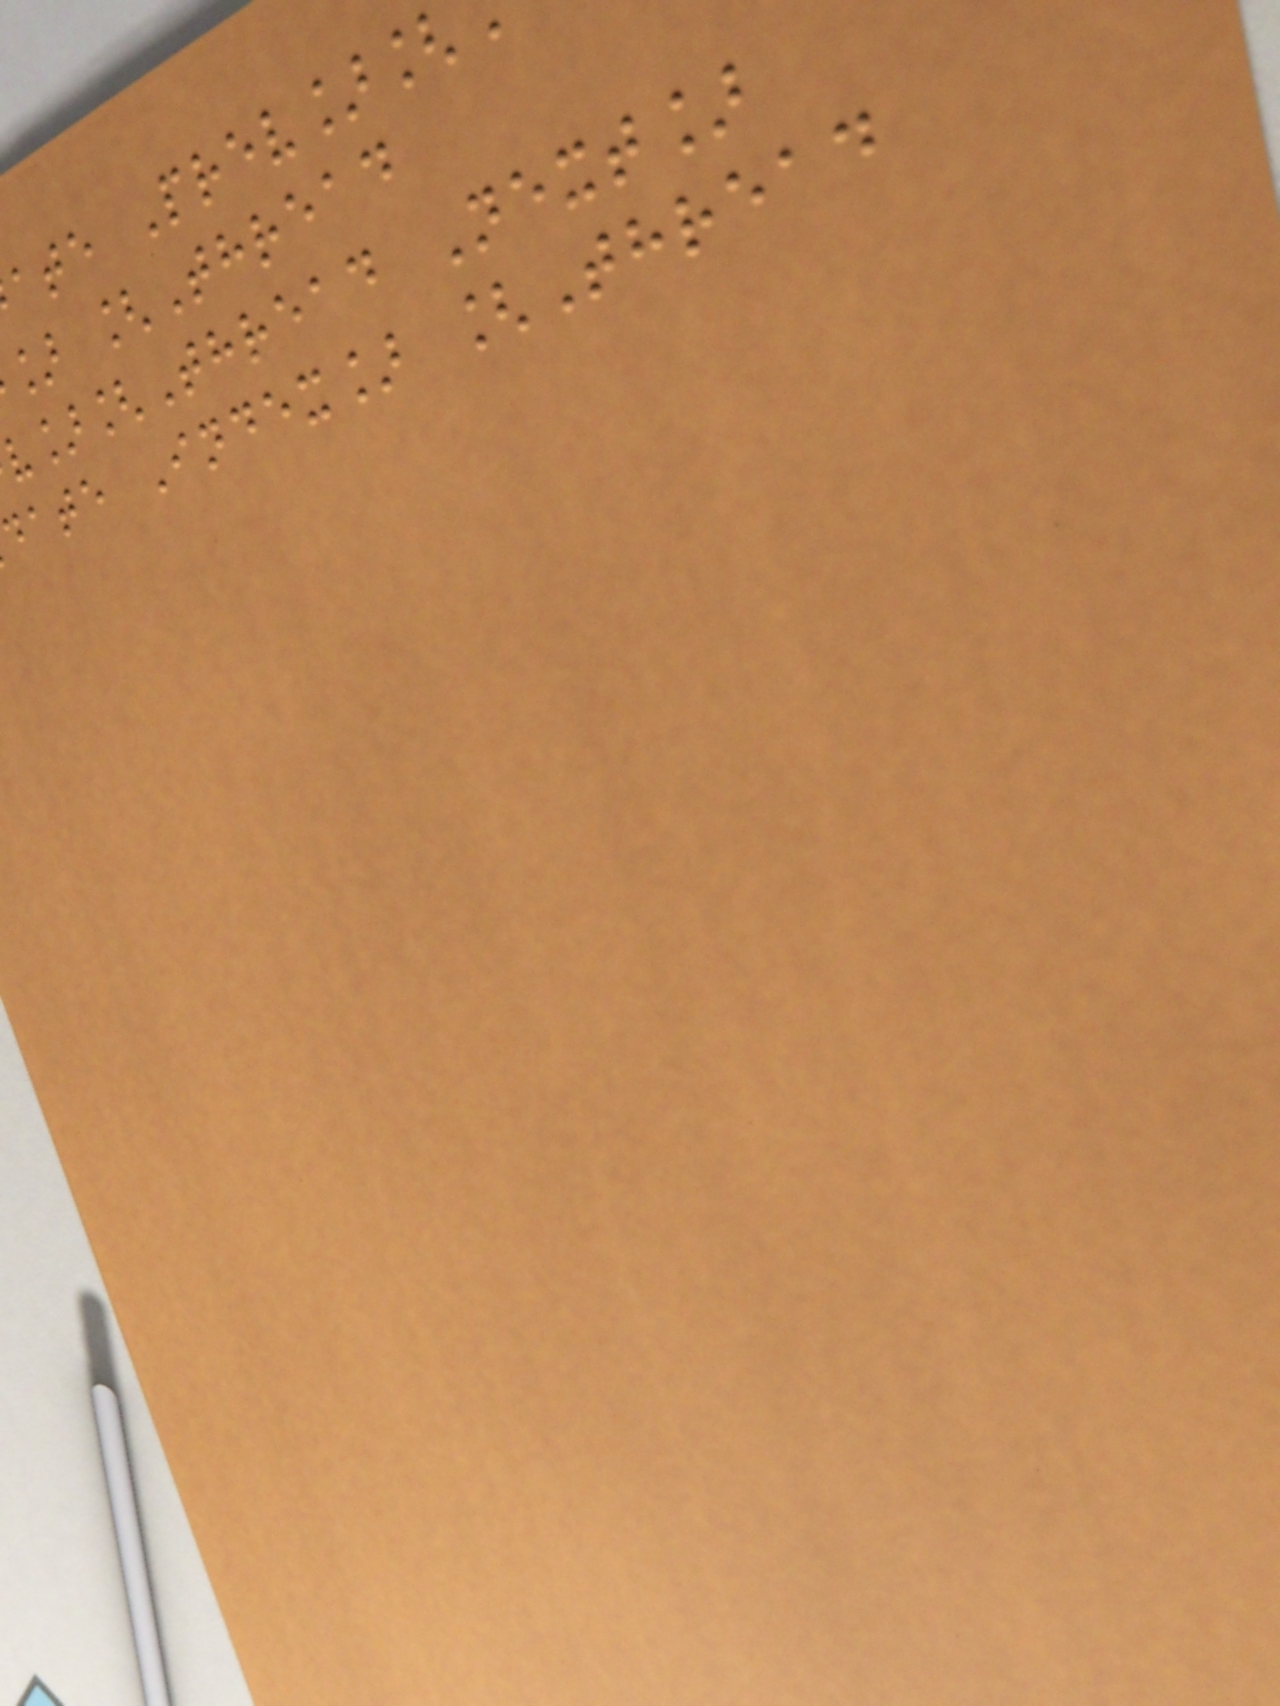ate Prev][
] [Thread
v][Thread Next]
date Index] [Thread
